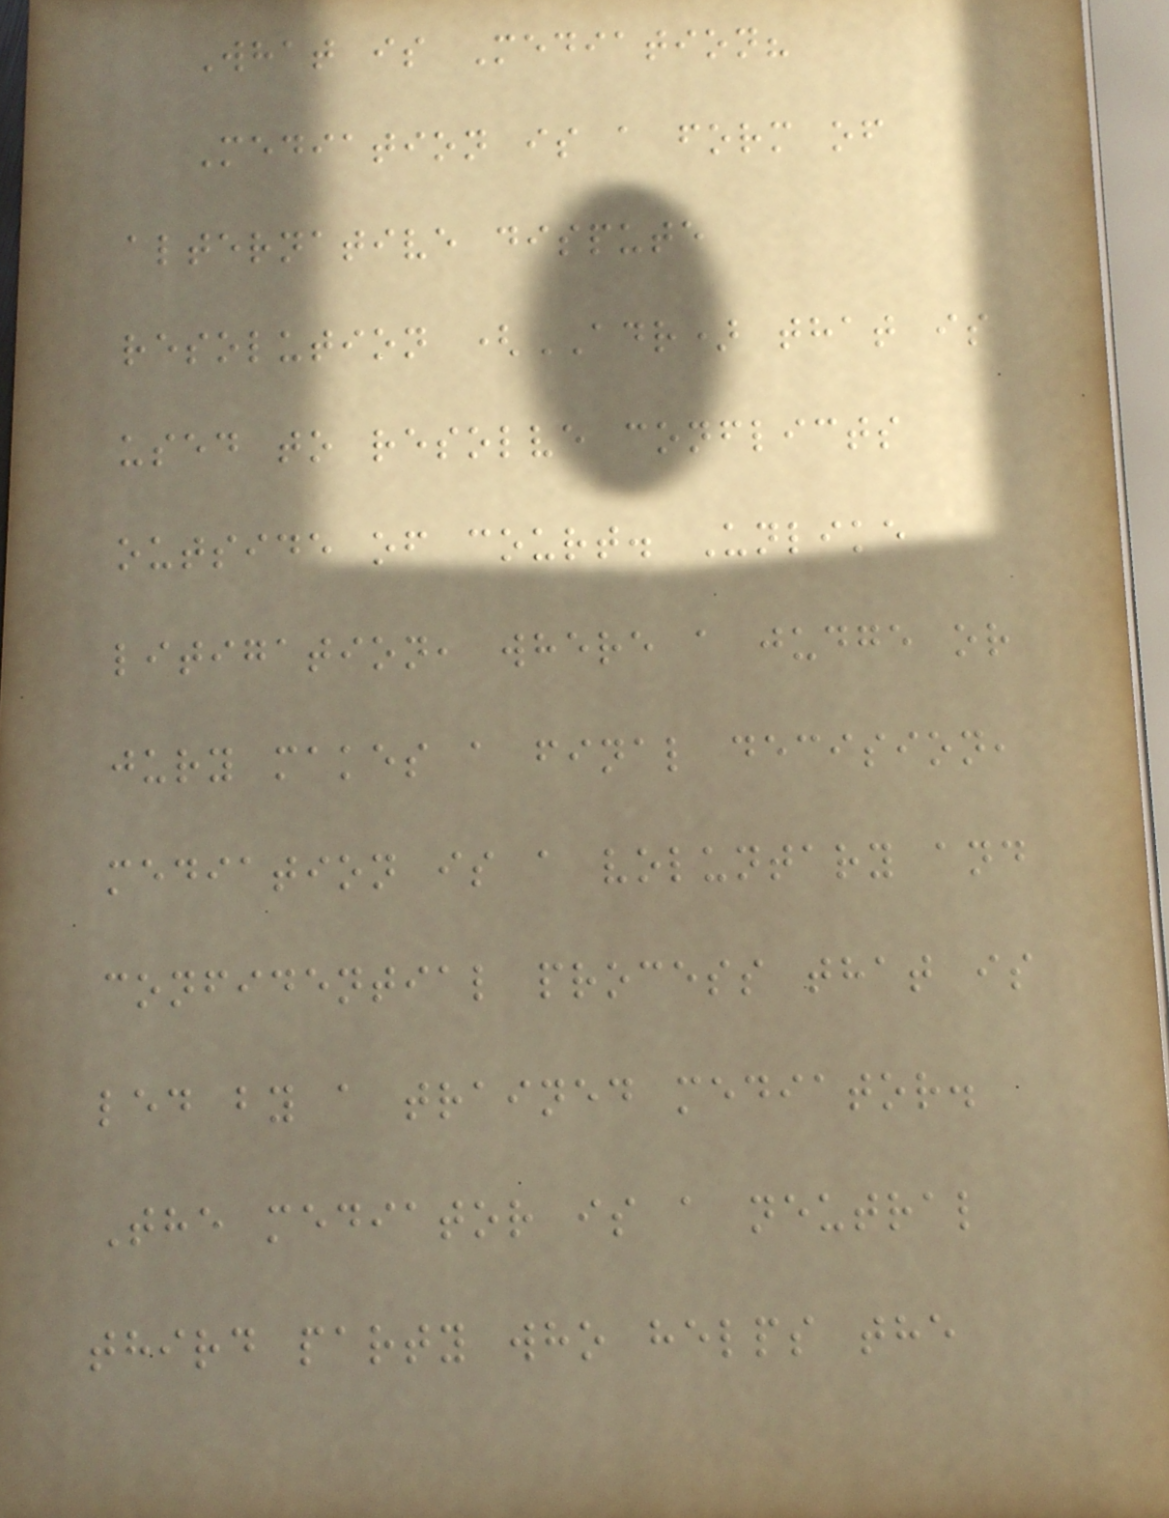What is Mediation?
Mediation is a form of
alternative dispute
resolution (ADR) that is
used to resolve conflicts
outside of court. Unlike
litigation, where a judge or
jury makes a final decision,
mediation is a voluntary and
confidential process that is
led by a trained mediator.
The mediator is a neutral
third party who helps the
